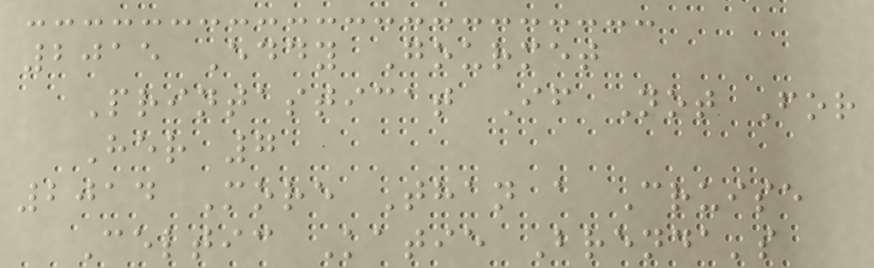2015 Eddy Gourmet
Printasticat If Not For
Her 7
2014 More Than a Cruise
Celtic Katie Brenda's
